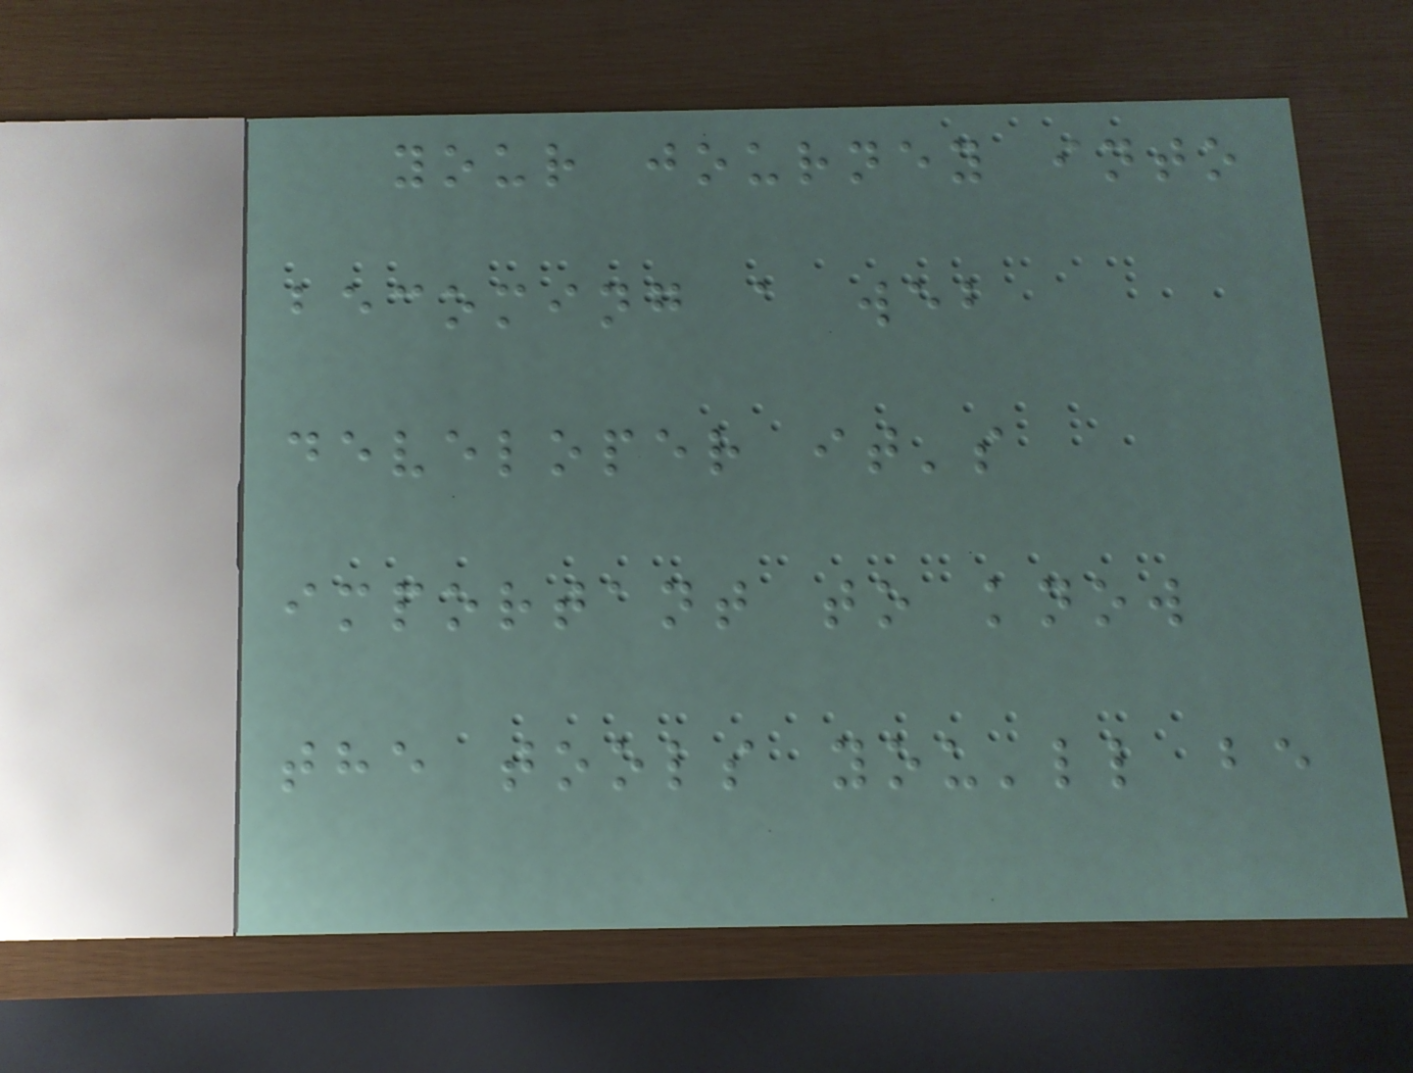your journey into
becoming a web
developer it's
important to know
the tools you'll be
